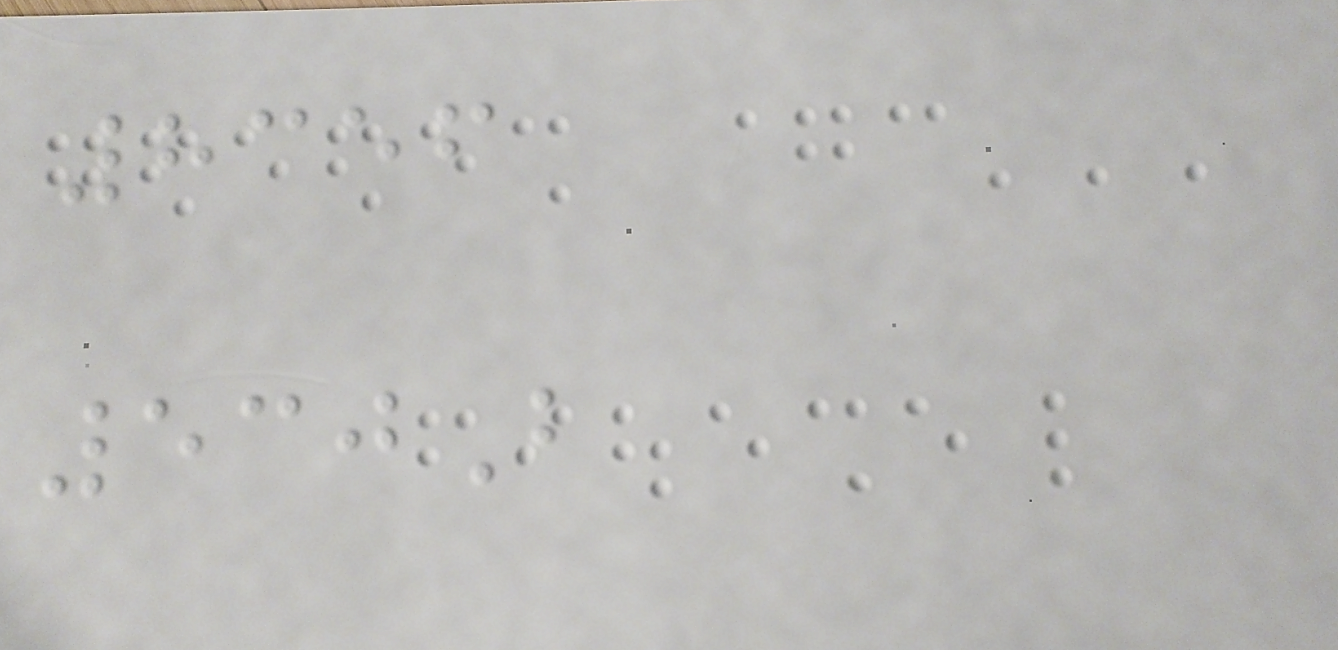8356
530B
